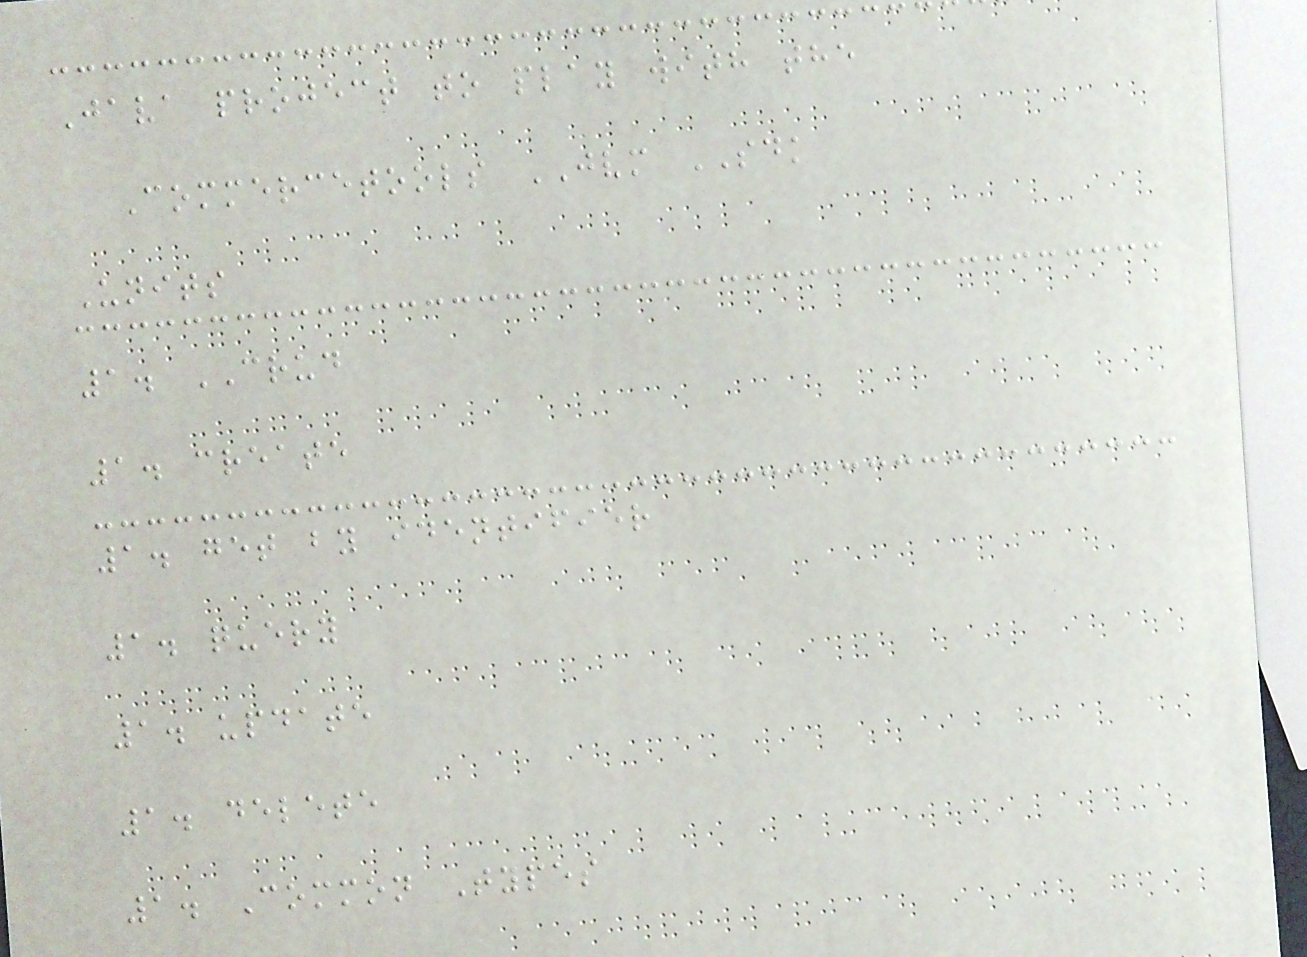Java project to play with the
Commercetools JVM SDK
Units
1. CRUD
1. create
1. get by identifier
1. query
1. update
1. delete
1. Common Types
